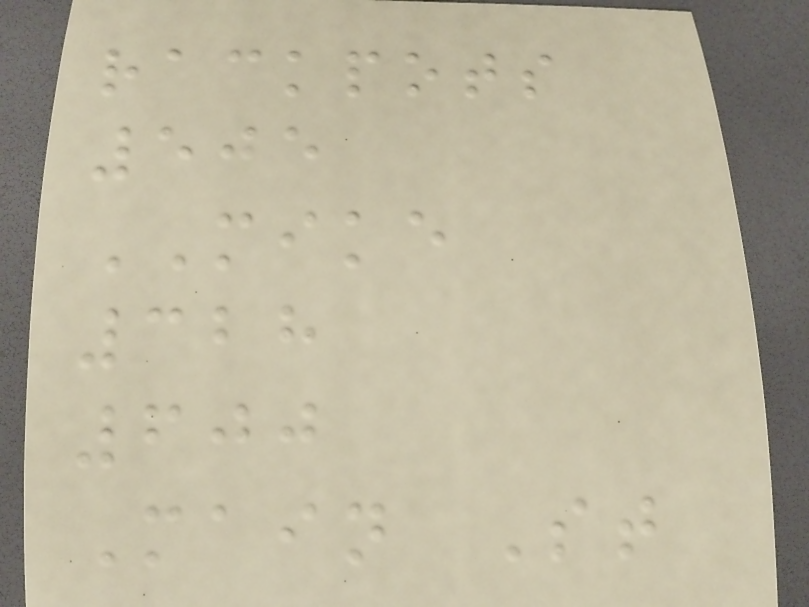rackpots
505
MIKE
328
600
Main St
